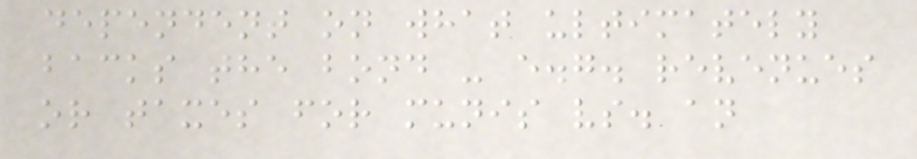dependent on what ultimately
backs the bond - e.g. revenues
or taxes for munis vs. an
